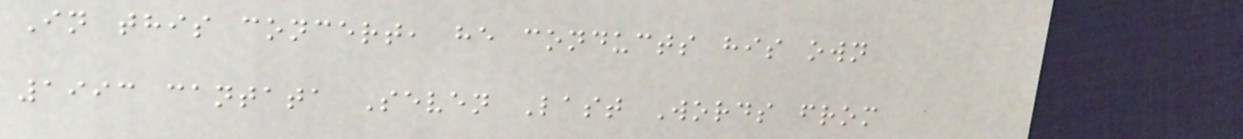In this concert, he conducts his own
1993 cantata Seven Last Words from
